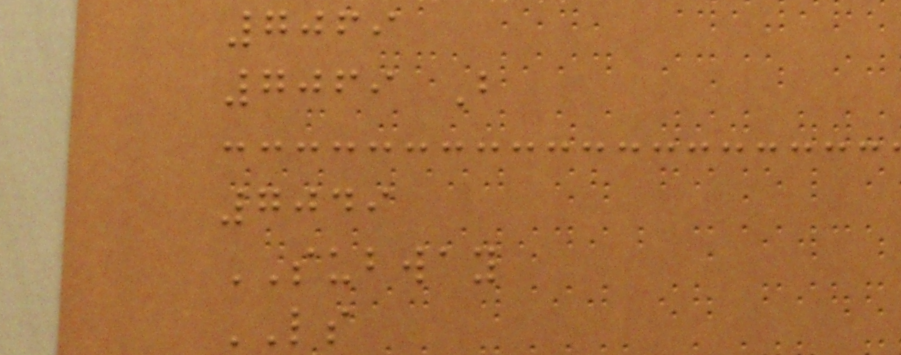7069
7069 B
7049
SUBWAY
LS
